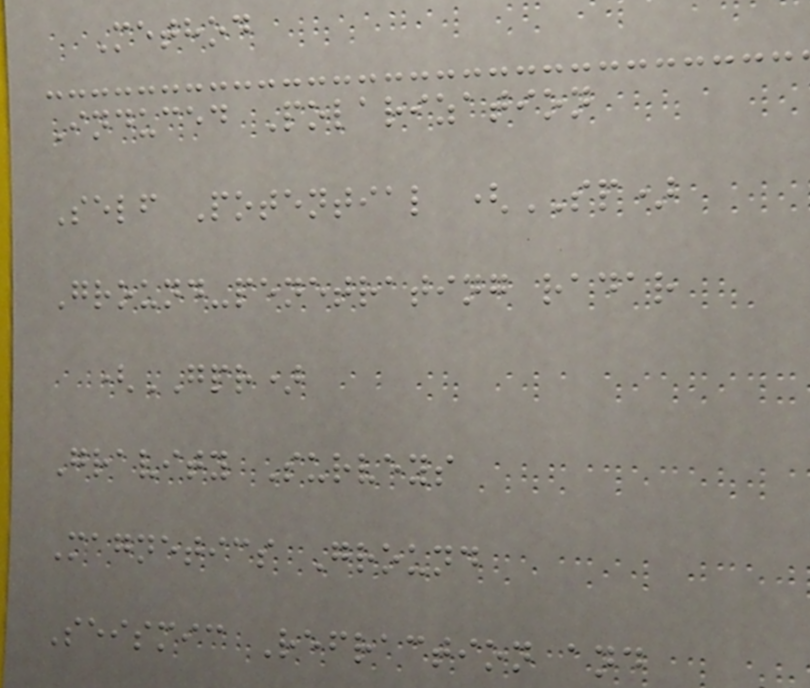Method
Induced Polarization
Self Potential (SP)
Ground-penetrating radar
(GPR)
Gravity Surveys
Magnetics Ground
Seismic Refraction and
